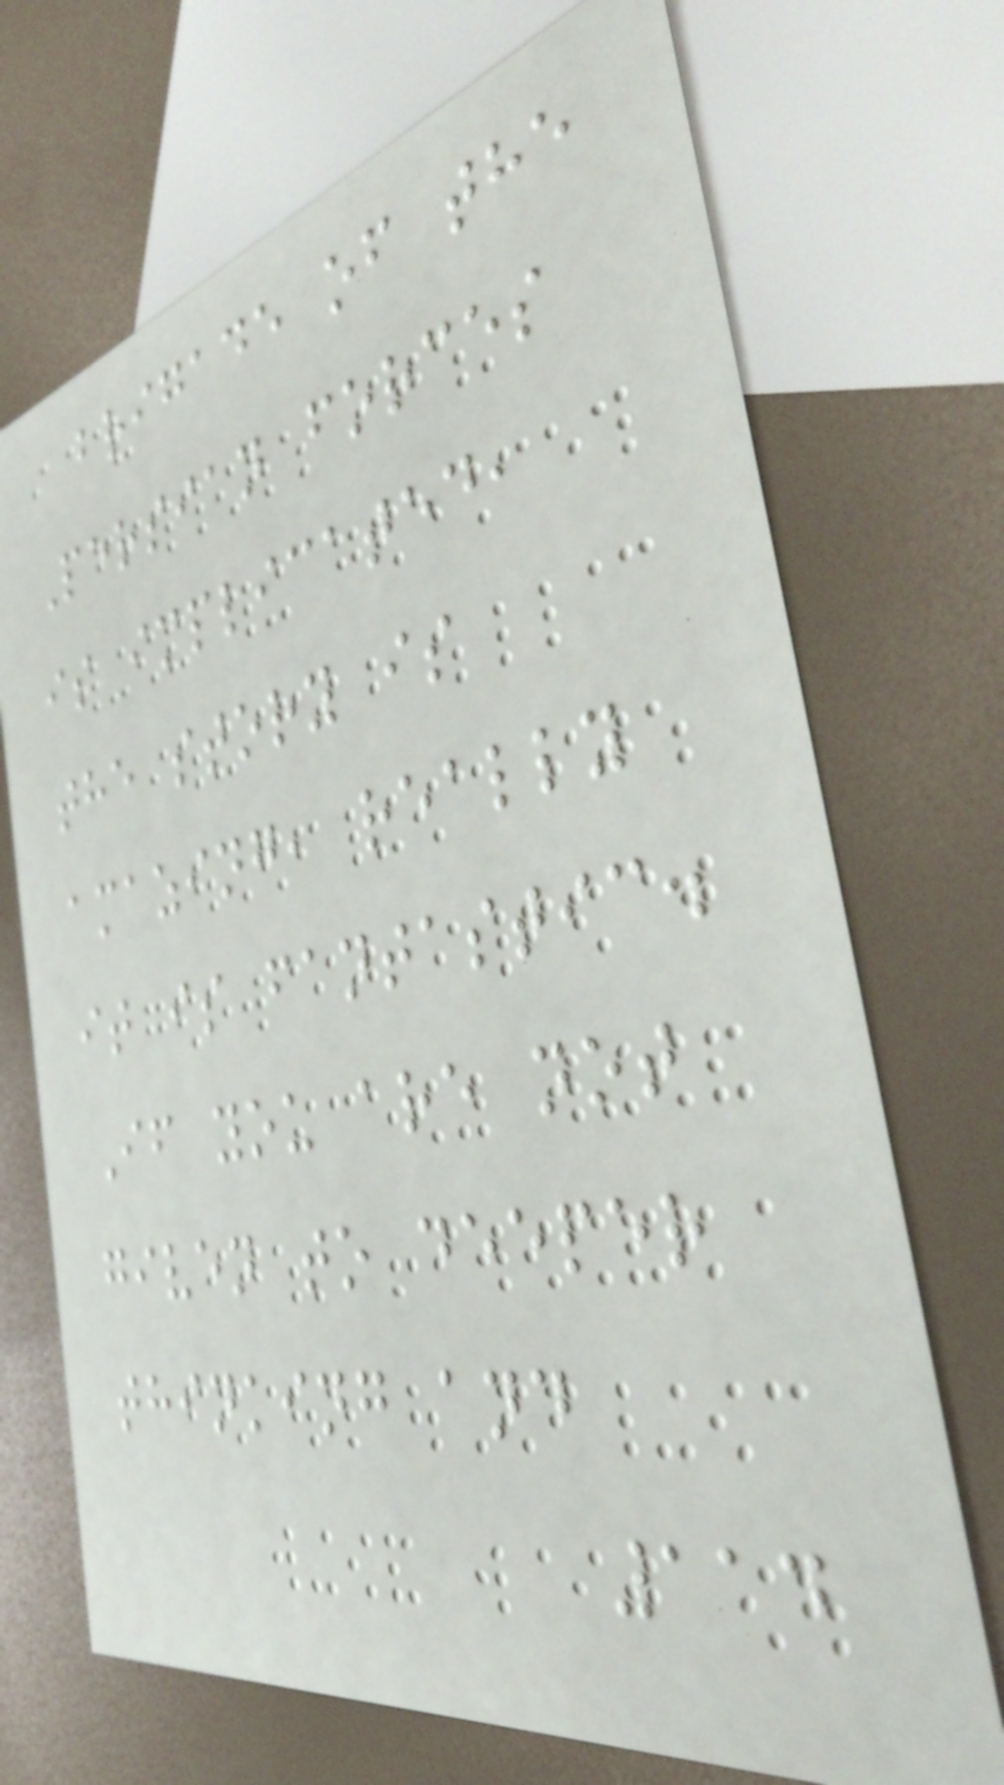brigade of the
Persian forces
is implicated,
the story is
amazing, really
it is fantastic.
If you are not
given to deeper
thinking and
114
